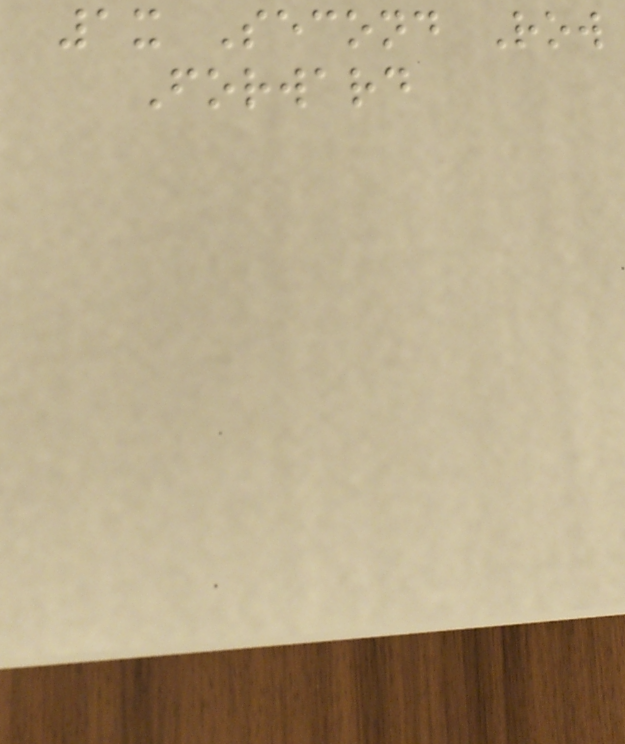1x Second Row
Forward
